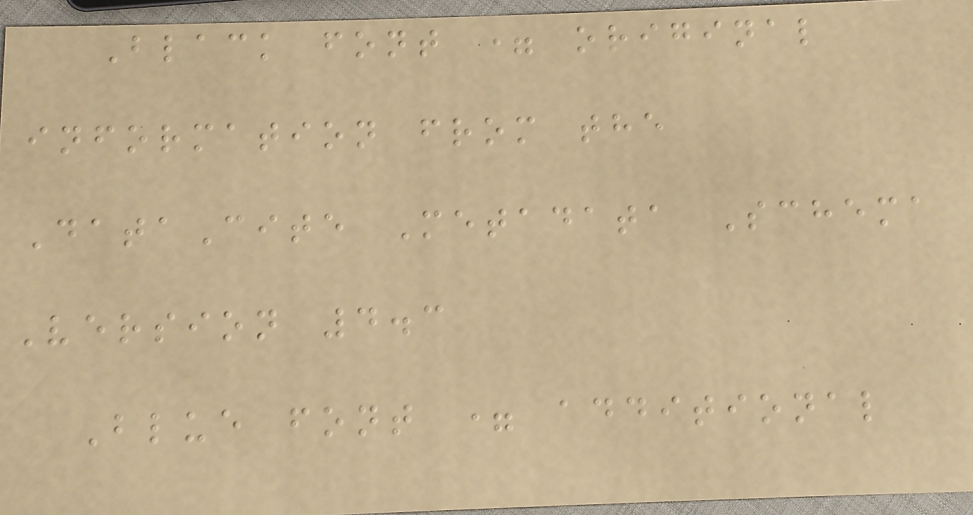Black font = original
information from the
DataCite Metadata Schema
Version 4.3
Blue font = additional
